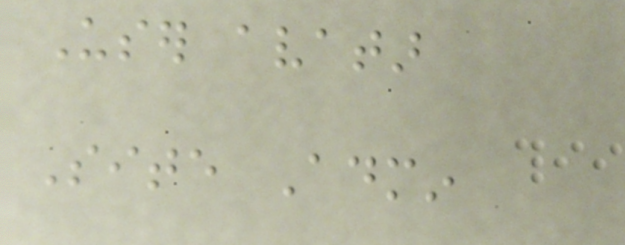User avatar
Site Admin
